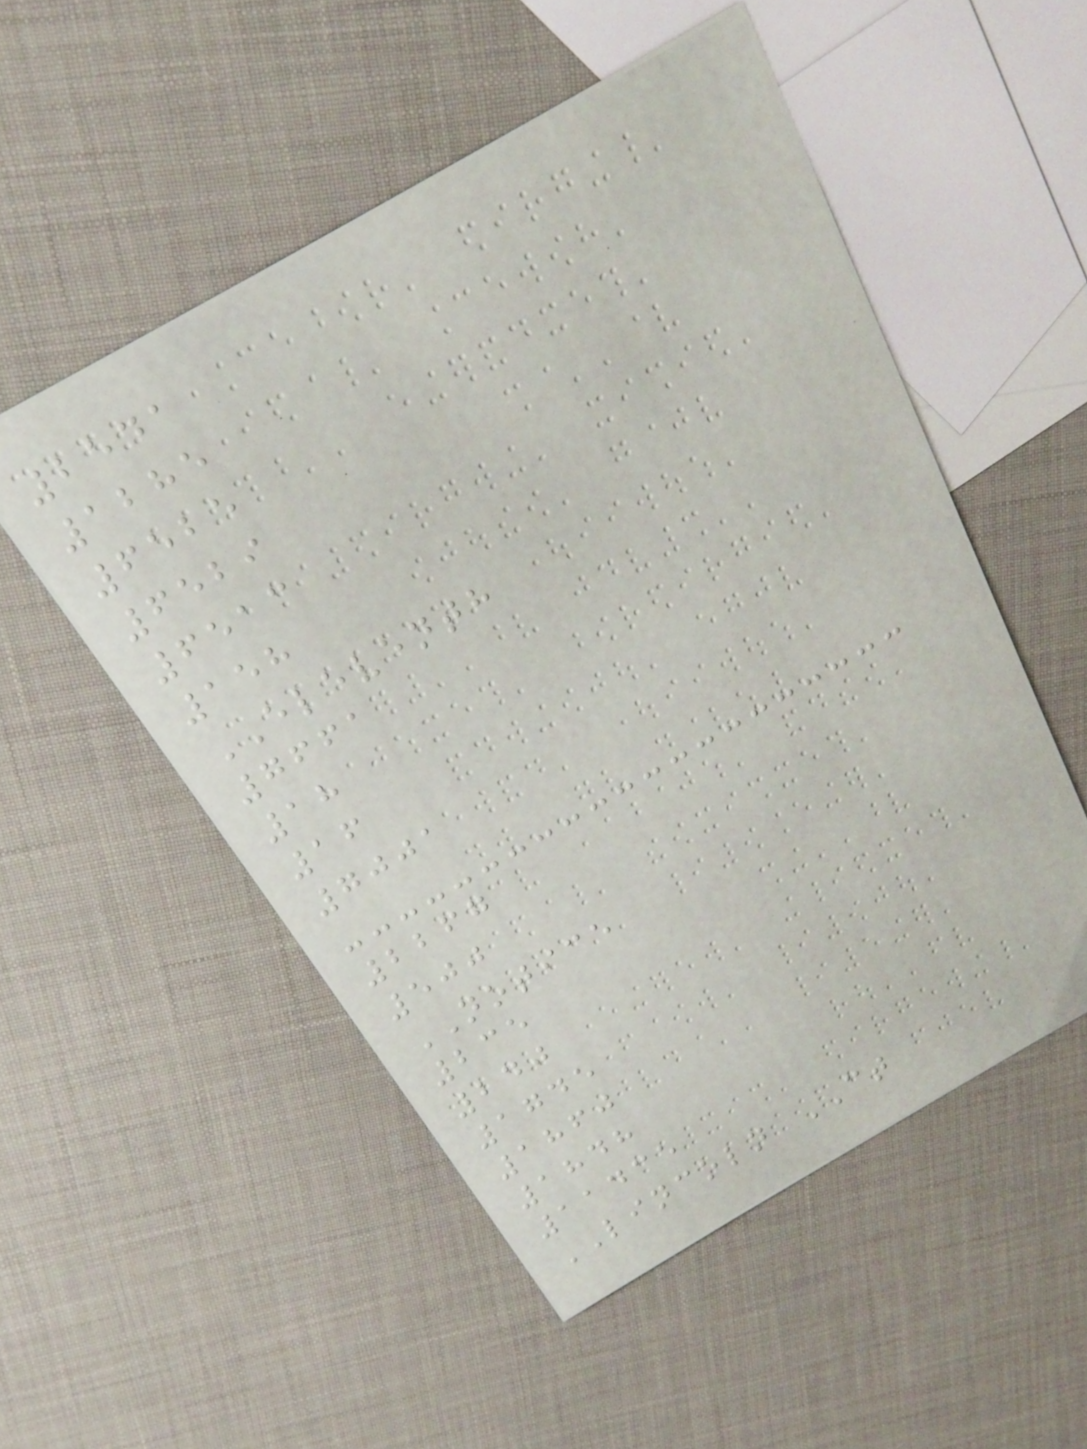2541
1285
6525
6529
6513
158
ELEVENTH
7661
18
16
7001
2267
500
NOTICE
235
240
1745
1860
1848
11435
LINCOLN CT
